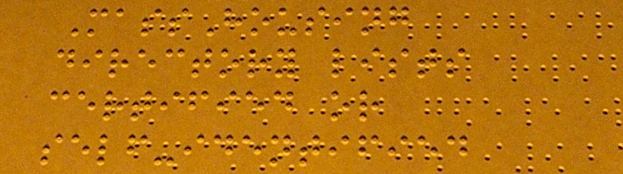MassHousing
directory lists
certified or
self-identified
